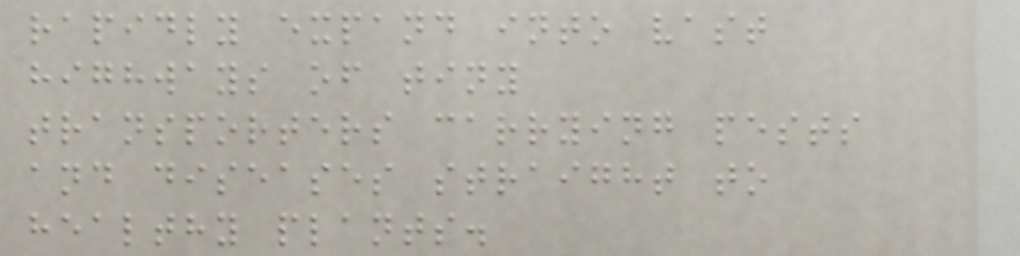rapidly expand into vast
highways of tiny
transporters carrying pests
and diseases straight to
healthy plants.
